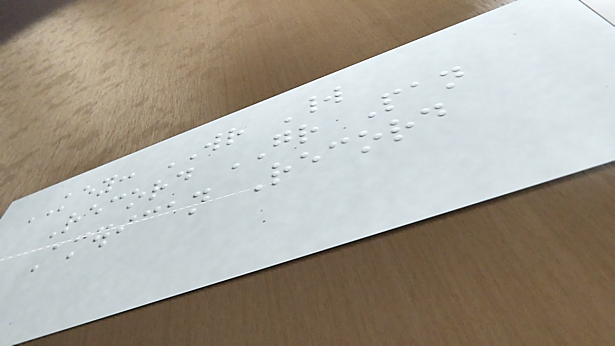KEY: WR World
Record GR Pan
American Record
